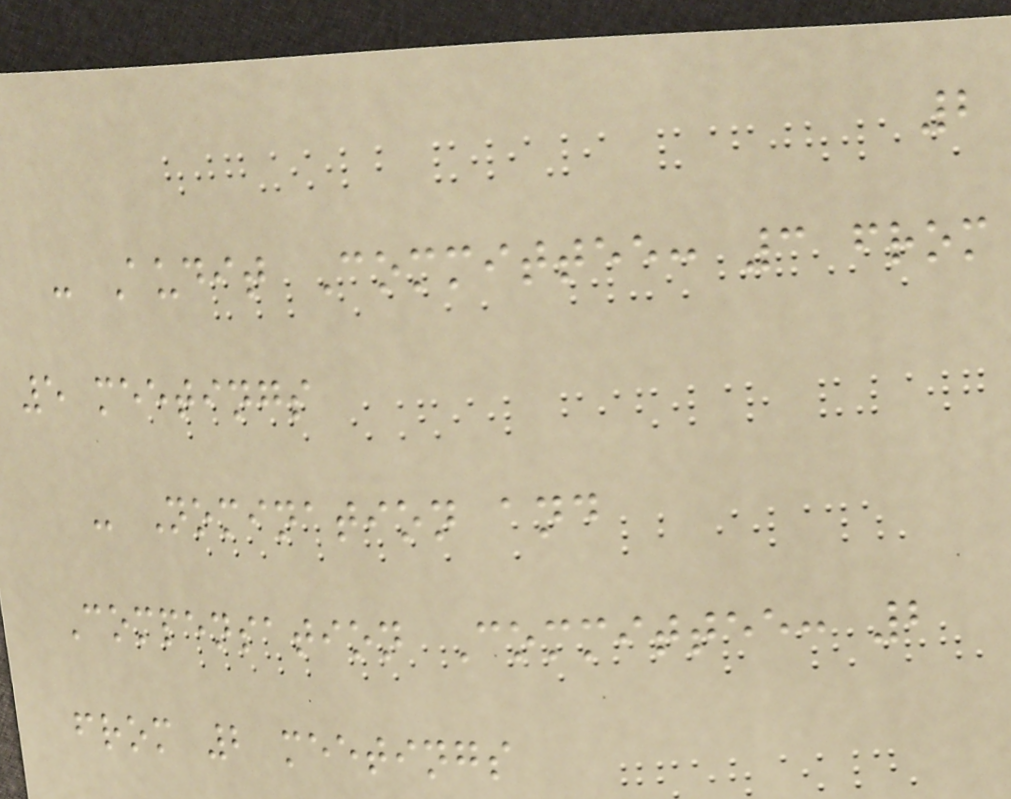2
- Audit Committee: 3 from
5 meetings
- Nomination and
Compensation Committee: 2
from 2 meetings
